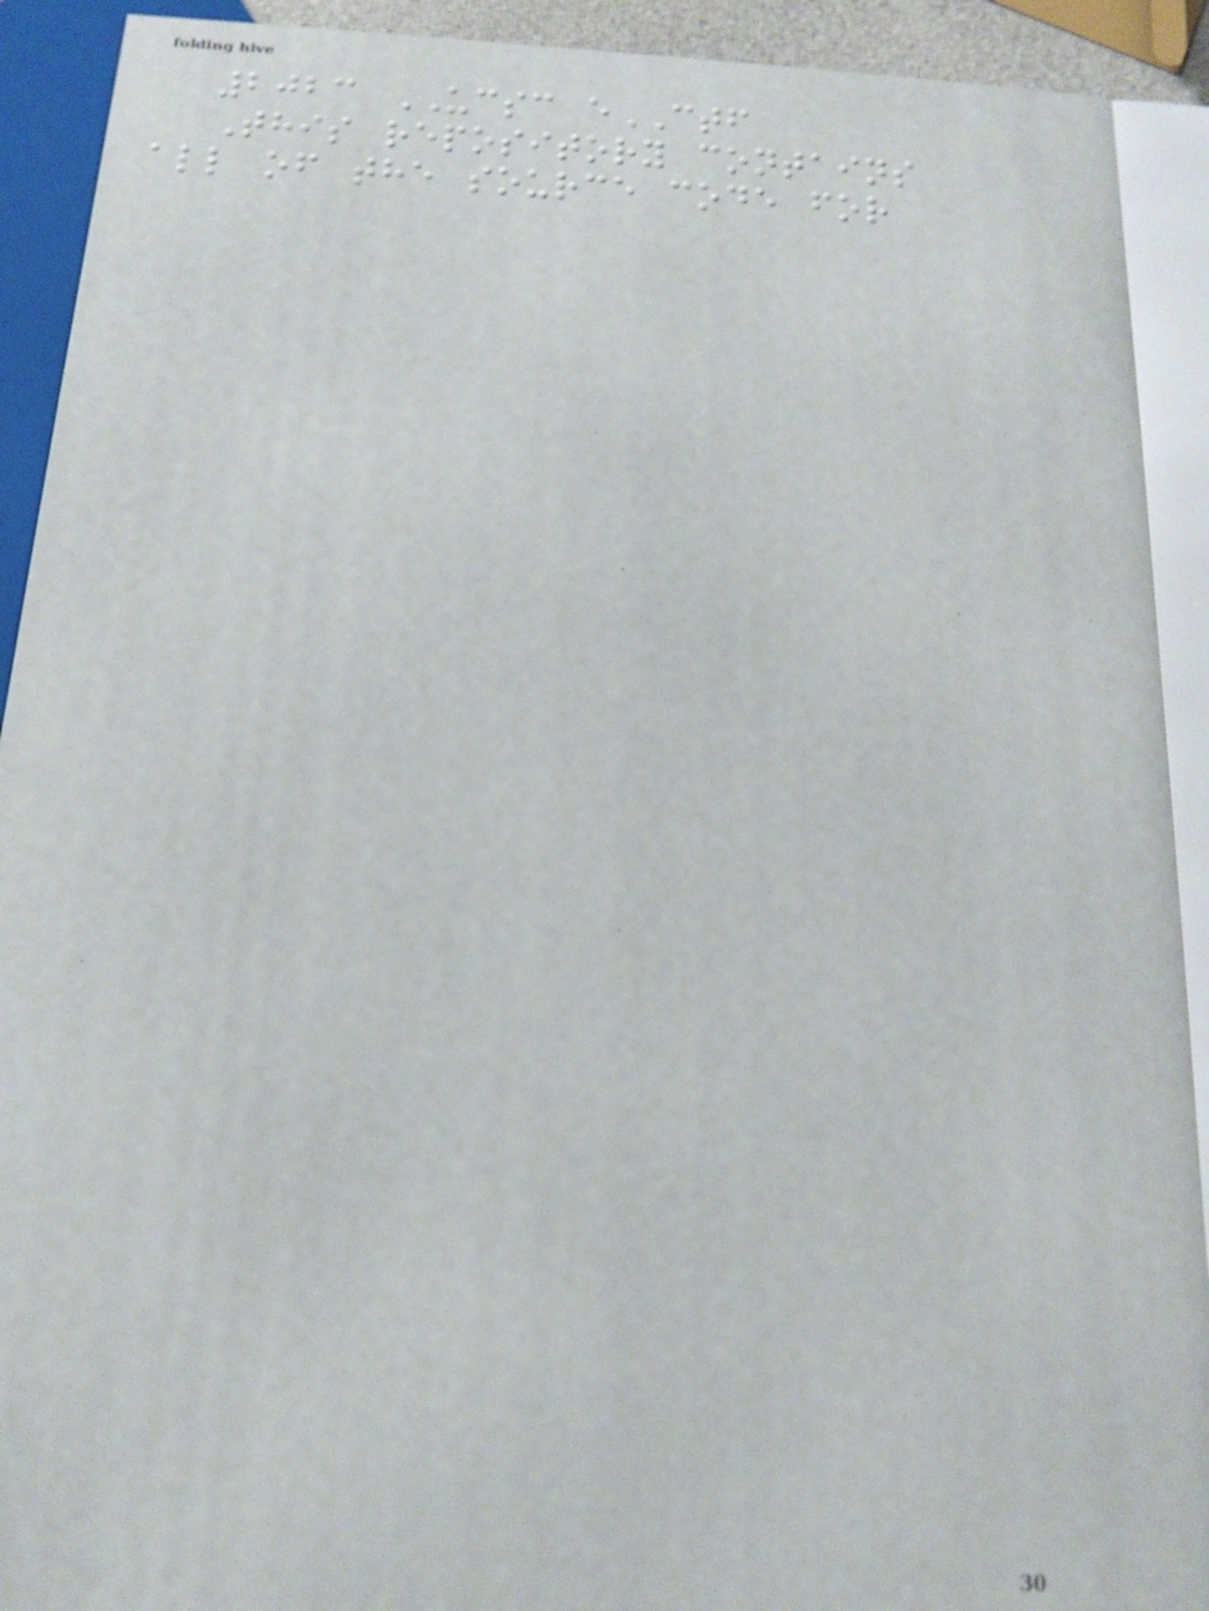2023 UCSC eCTF
This repository contains
all of the source code for
